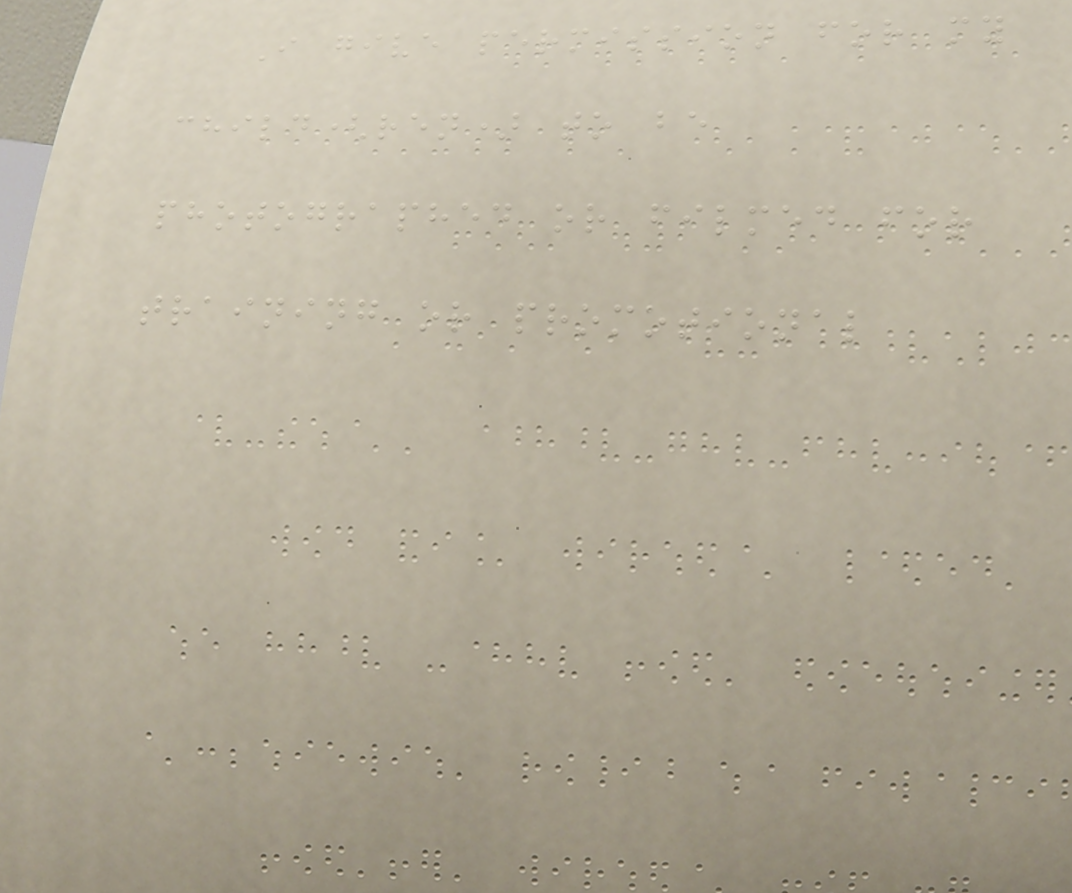I give permission for my
child(ren) to be
photographed or filmed for
training or promotional
